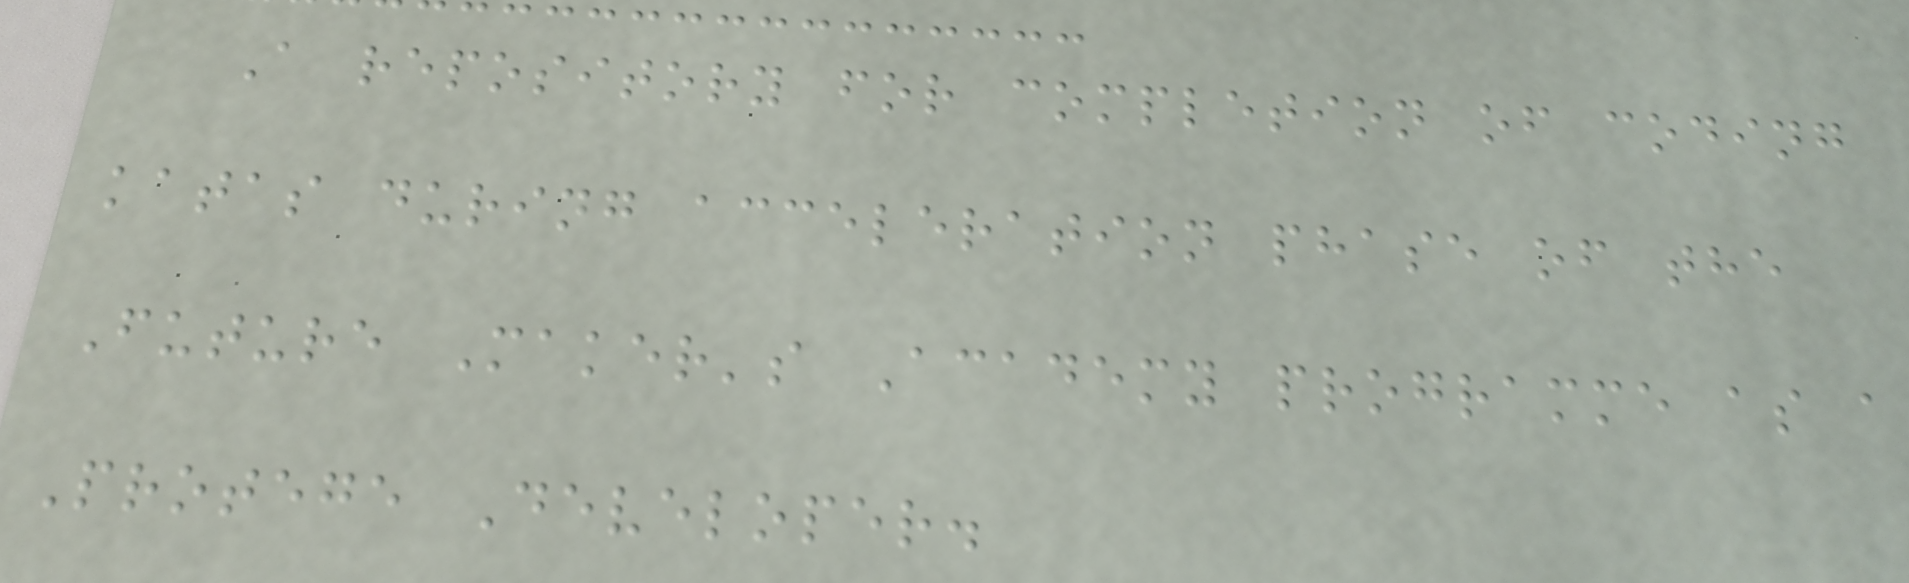A repository for completion of coding
katas during acceleration phase of the
Future Maker's Academy programme as a
Protege Developer.
